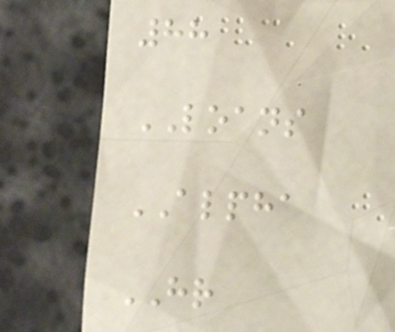88
LOANS
ALPHA
HR
